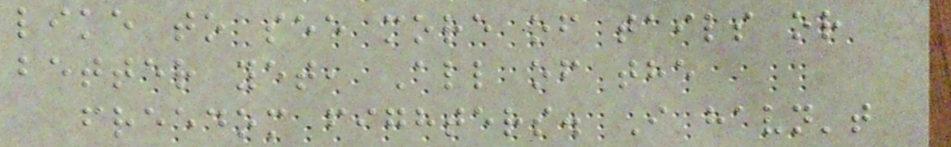like to see more of tails or
better yet, All of the
freedom fighters. I havn't
